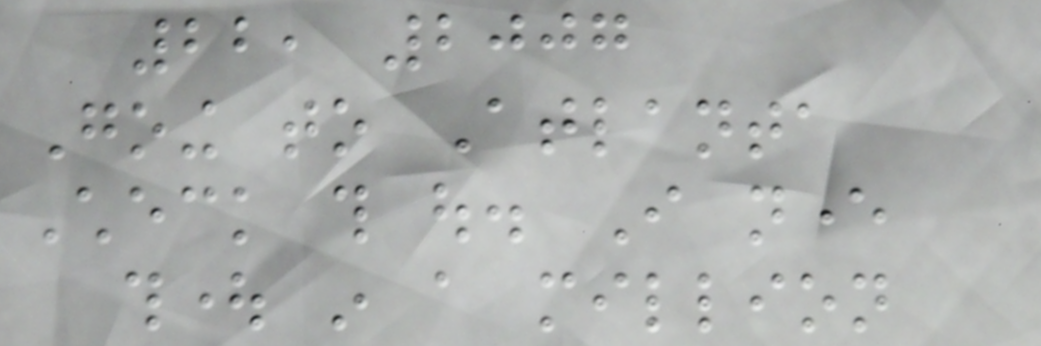22, 2007
Going to Atlanta
Check this out. I never
thought in a million
